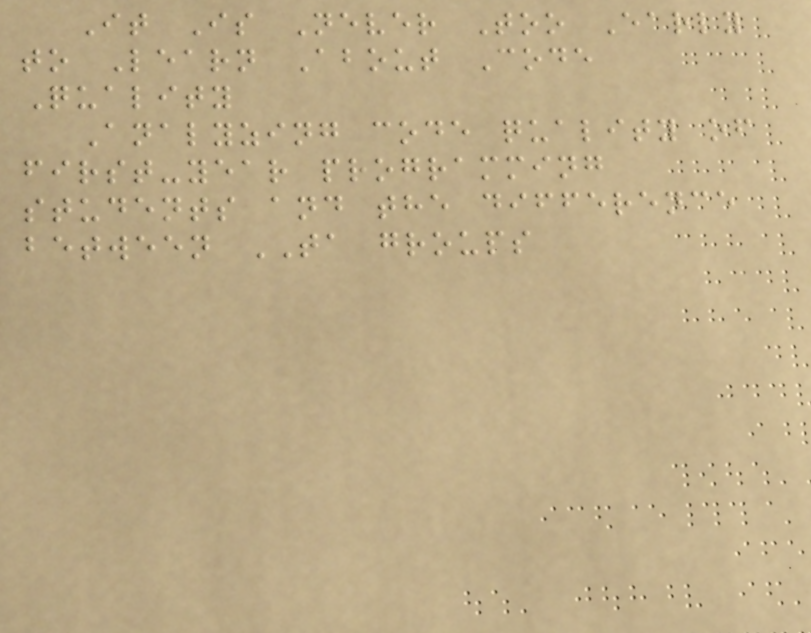It Is Never Too Early
to Learn About Code
Quality
Analyzing code quality of
first-year programming
students and the difference
between TA groups
